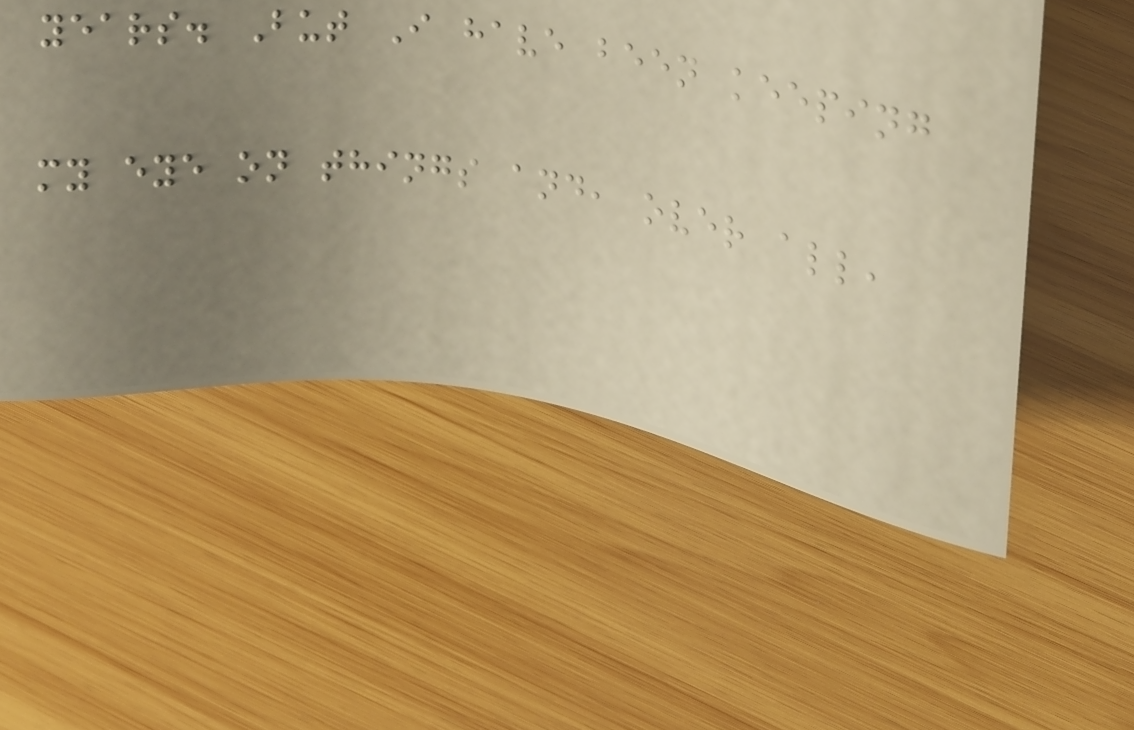years. But I have been keeping
my eye on things and, over all,
